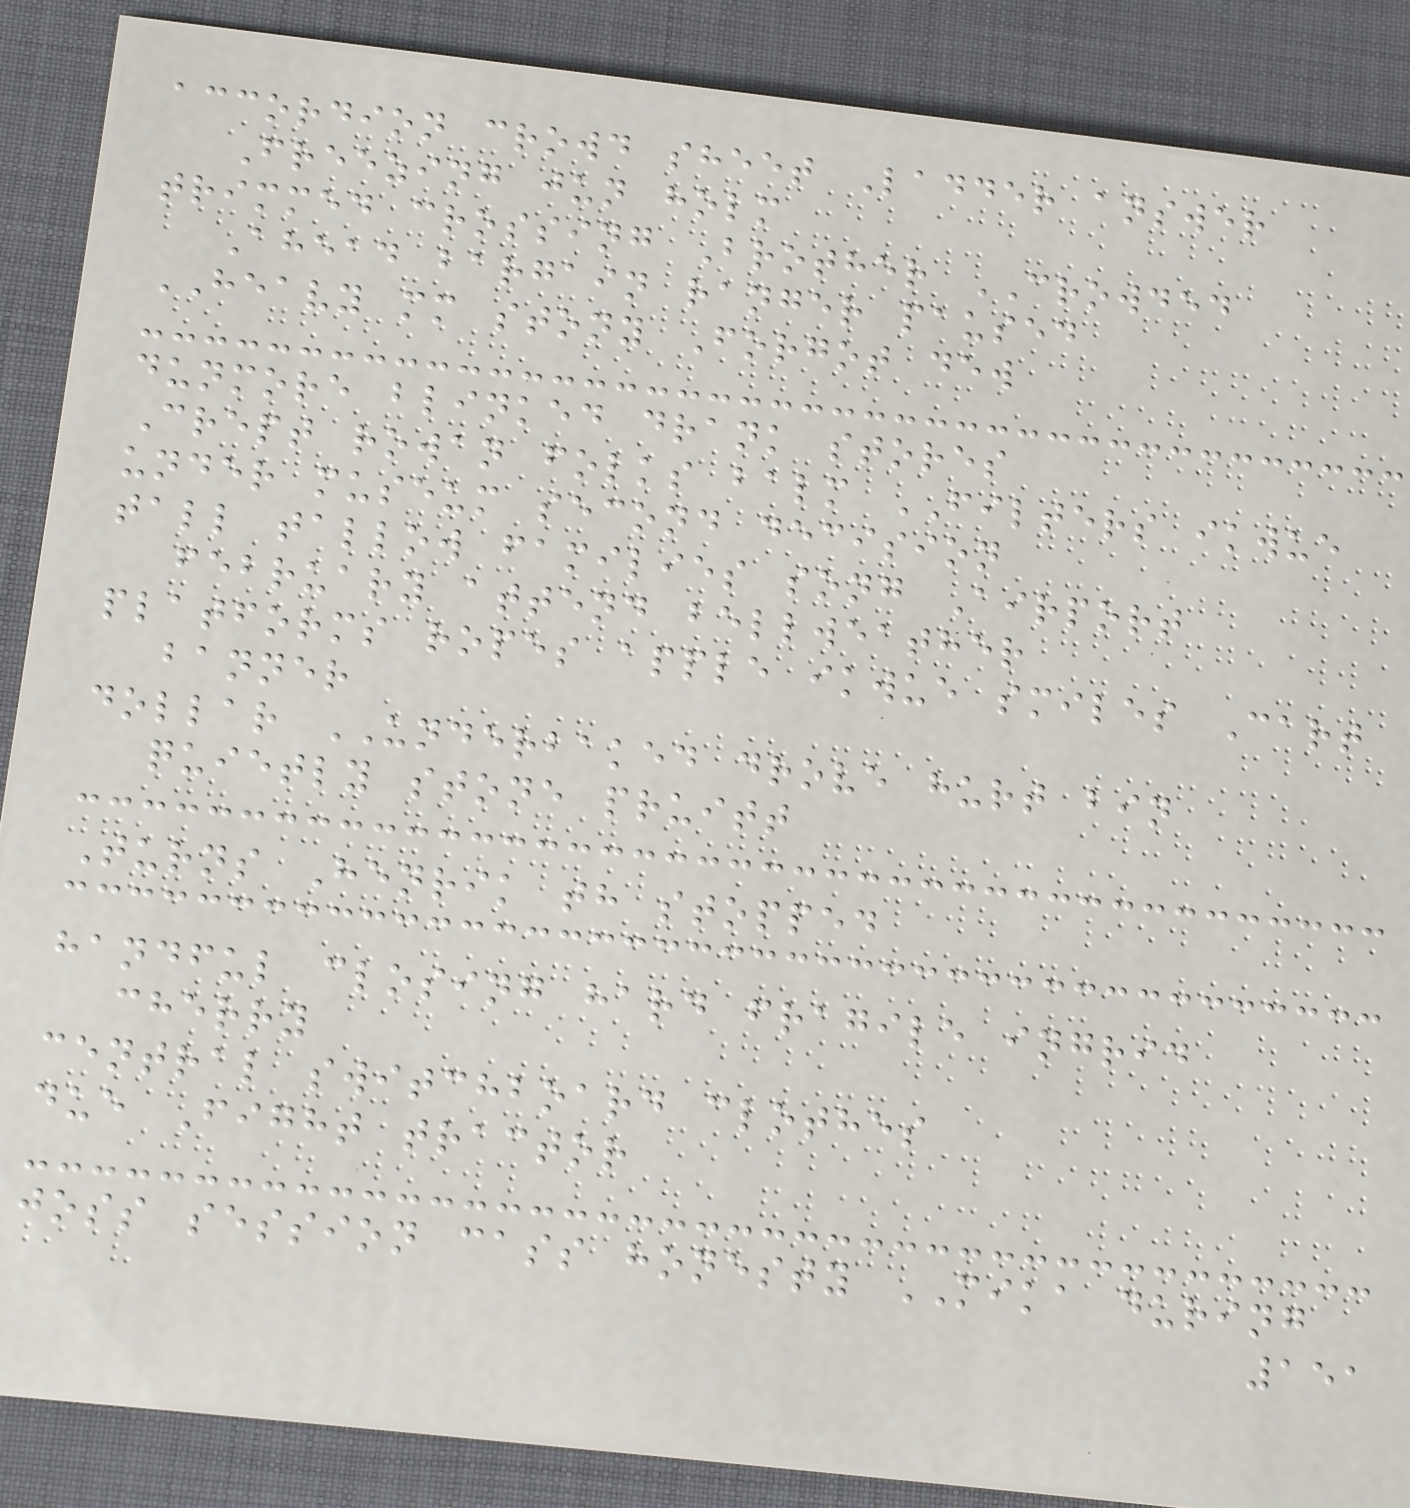accordion crowd sheet Ladder answer
Freezing jun holm
trimmed crossing Brother CROWDED
Ahead bargain ranger paused
HEAVY mm stony Forgot dew
dunmore blinked drank stores
Crept rowan folks balm FILTERS ikwue
under museum second decision
tall tallow families song Airport
february attend bellweather
platforms ropes apple ikwue smiles Cart
banner
dollar UNDERBAKED drove hurt bin
quietly stone pruitt
Turns Henrik th stopped
handful closing hard fragile ingrid
cherry
central switchboard clothes
due Fight tractor
joss session cass honesty MIKA during
151
